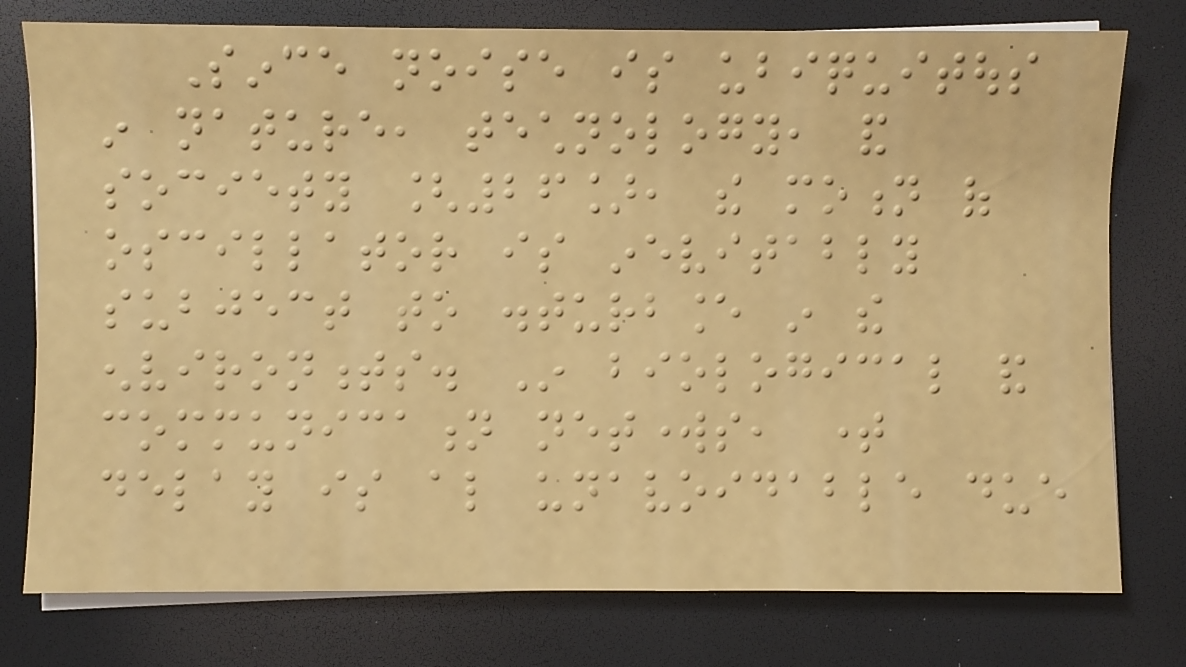Since noise is ubiquitous
in nature, technology, and
society [26], the motion of
oscillator is inevitably
subject to disturbance in the
environments. In biological and
communication networks, time
delay is also unavoidable due
